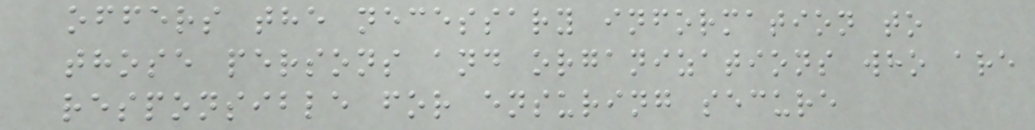offers the necessary information to
those persons and organizations who are
responsible for ensuring secure
